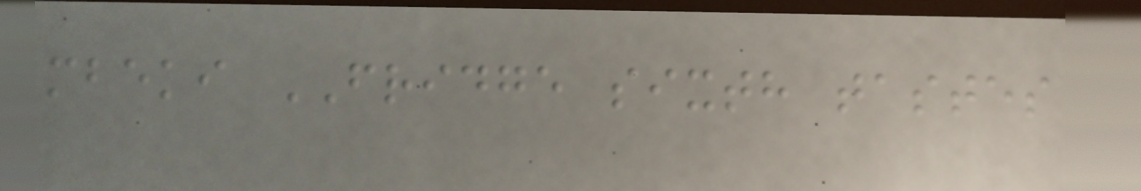mbeki FRIDGE sixth tastes
